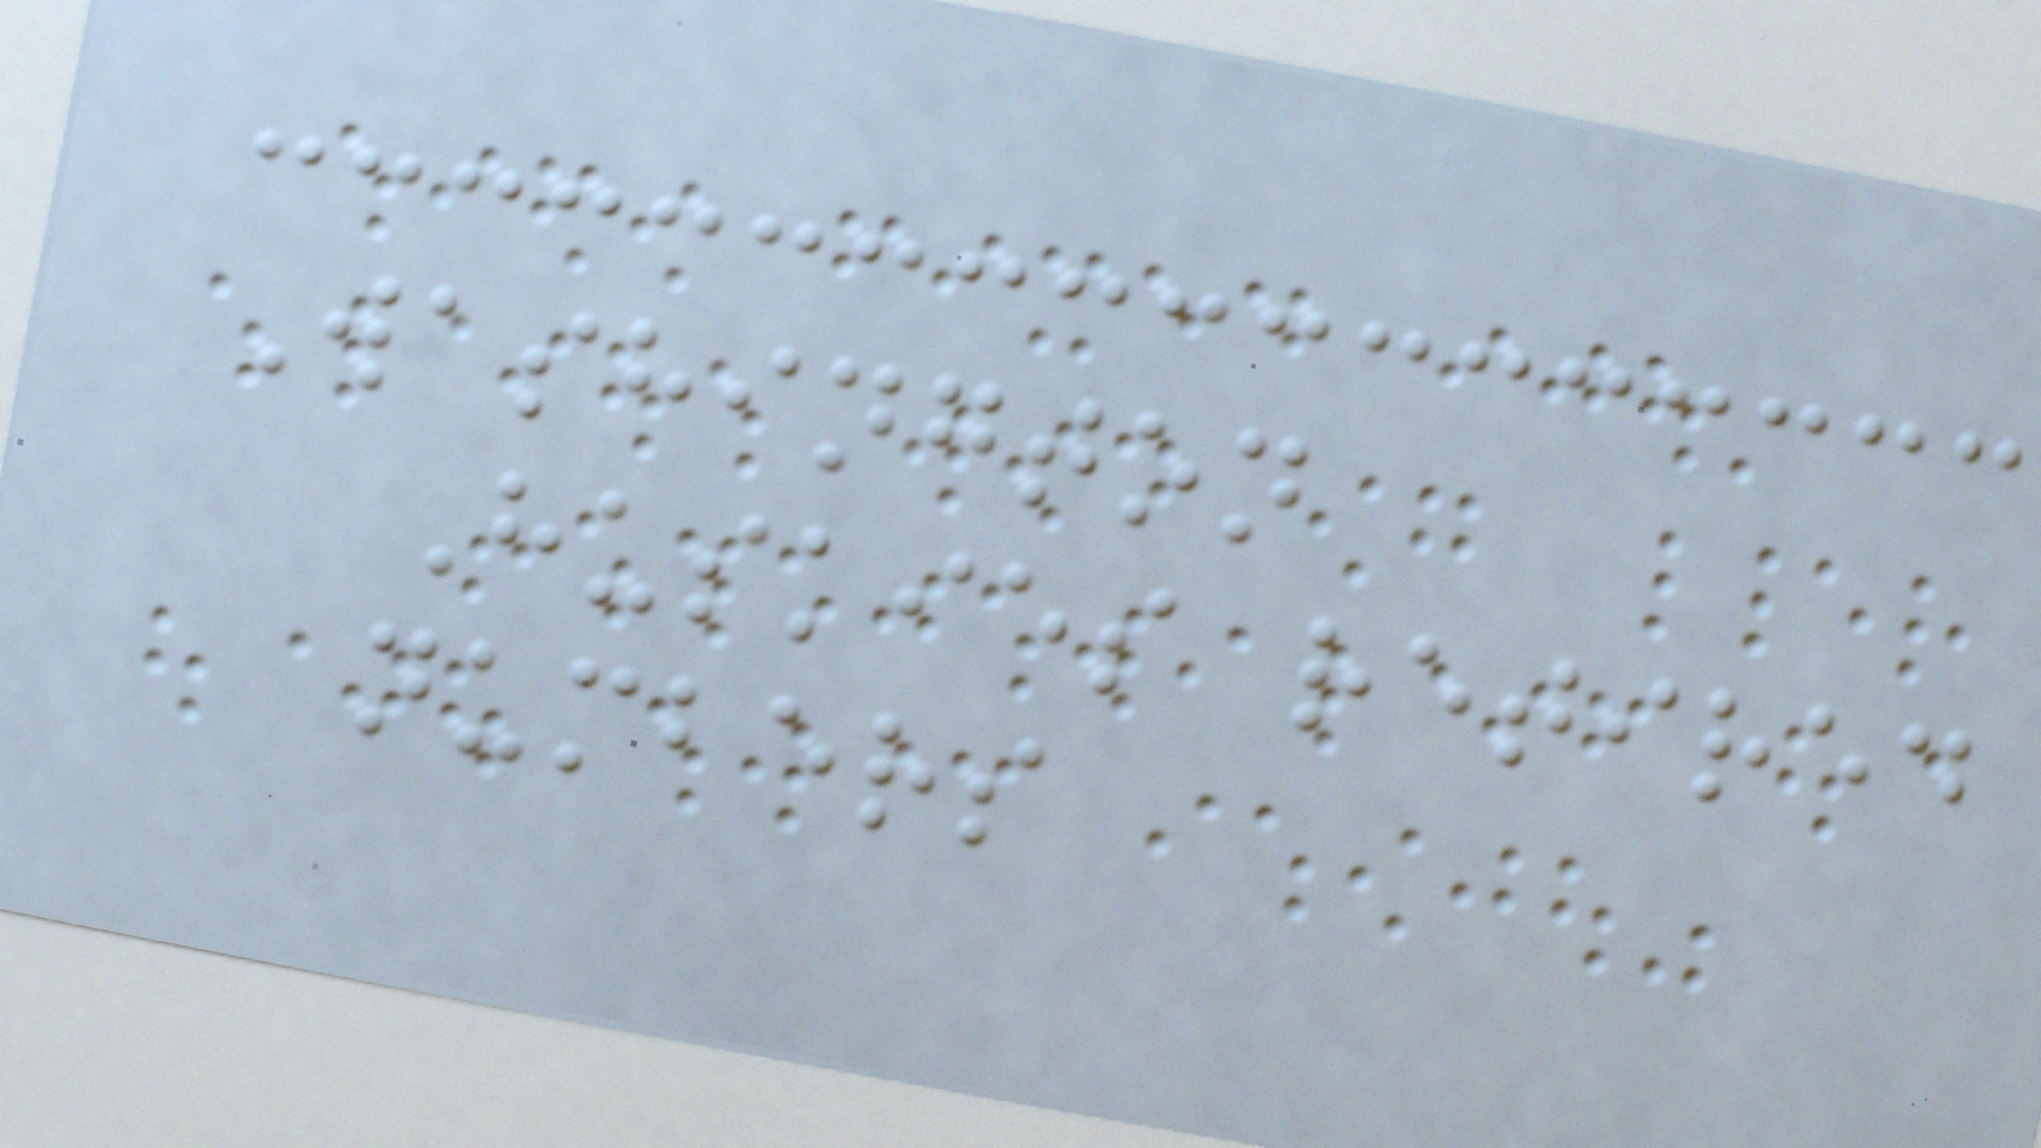Washington
Huskies retired
numbers
